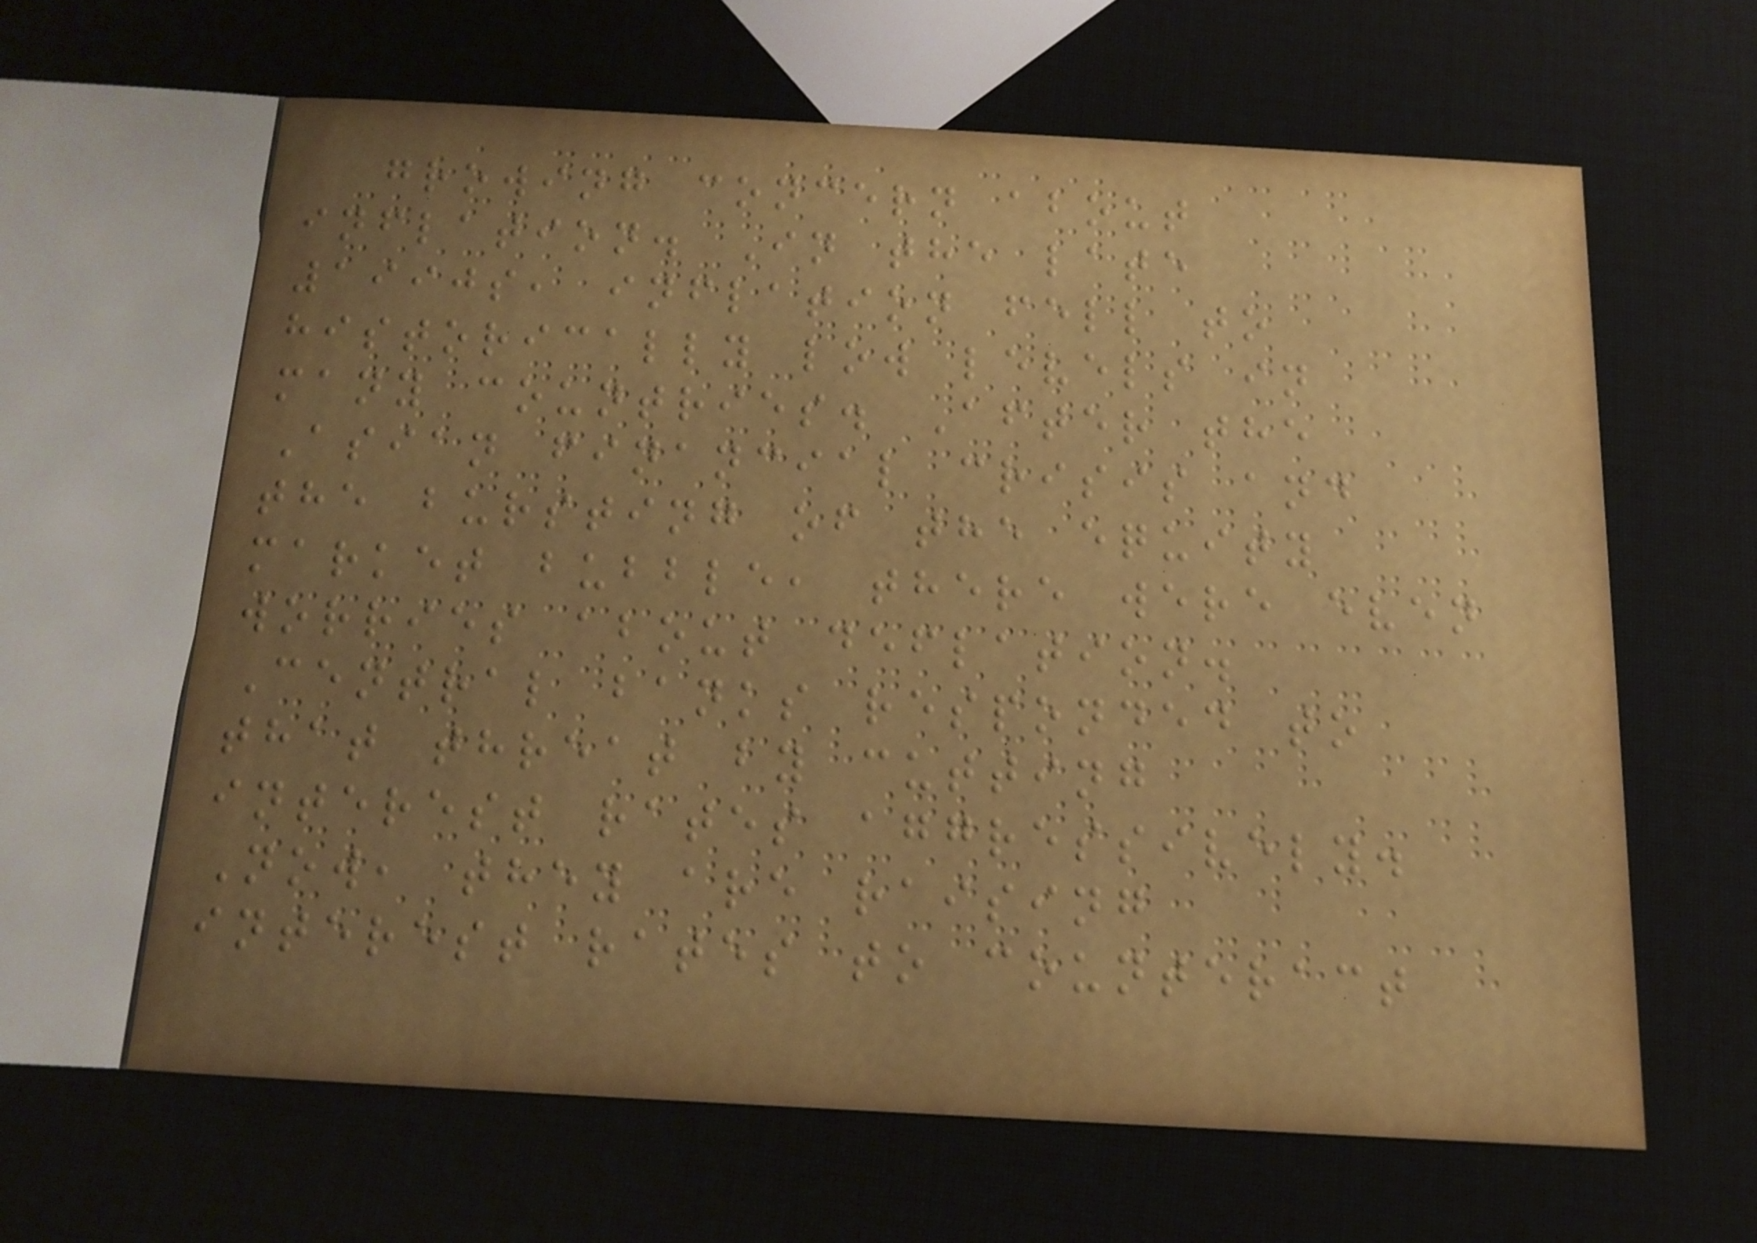growing concern about
inflation. In the late
1990s, inflation fell to
historically low levels in
many countries. After the
Asian financial crisis and
the bursting of the equity
market bubble, there were even
worries about deflation.
Central banks responded to
that threat by cutting
interest rates aggressively.
Now, they are raising
interest rates to counteract
